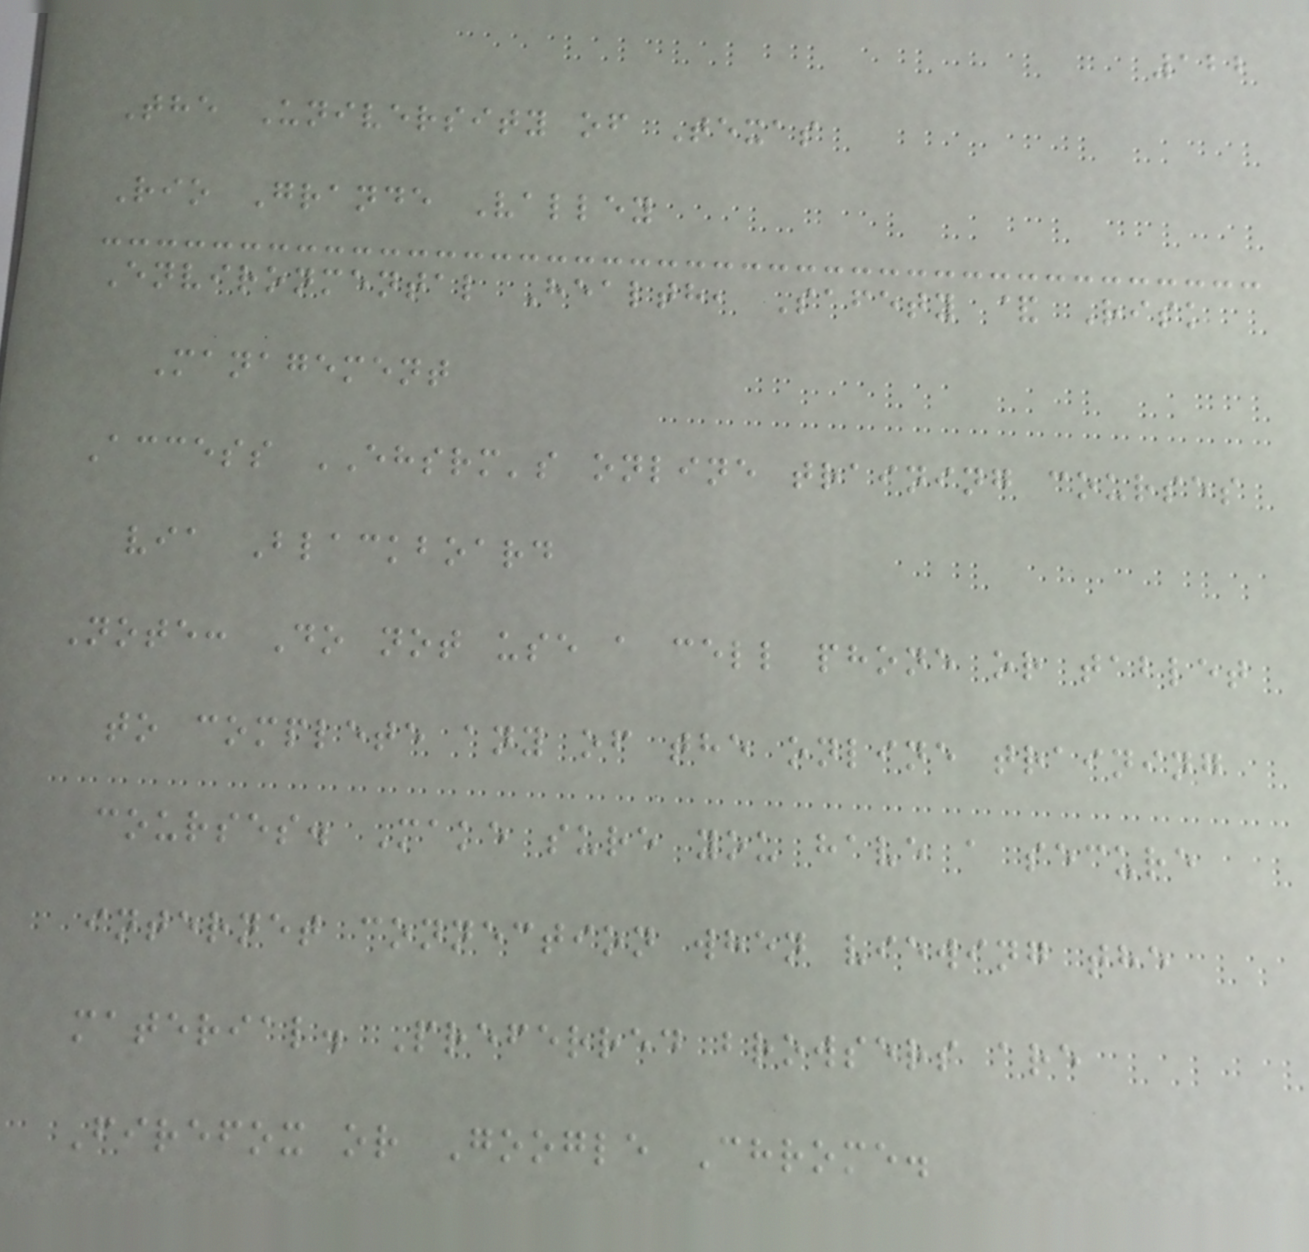122
The University of Texas
Rio Grande Valley
Environmental Health, Safety & Risk
Management
Access EHSRM's online training courses
via Blackboard
Note: Do not use a cell phone or tablet
to complete any of the online training
courses. Make sure you have a secure
internet connection when viewing the
material. Preferred browsers are
Firefox or Google Chrome.
